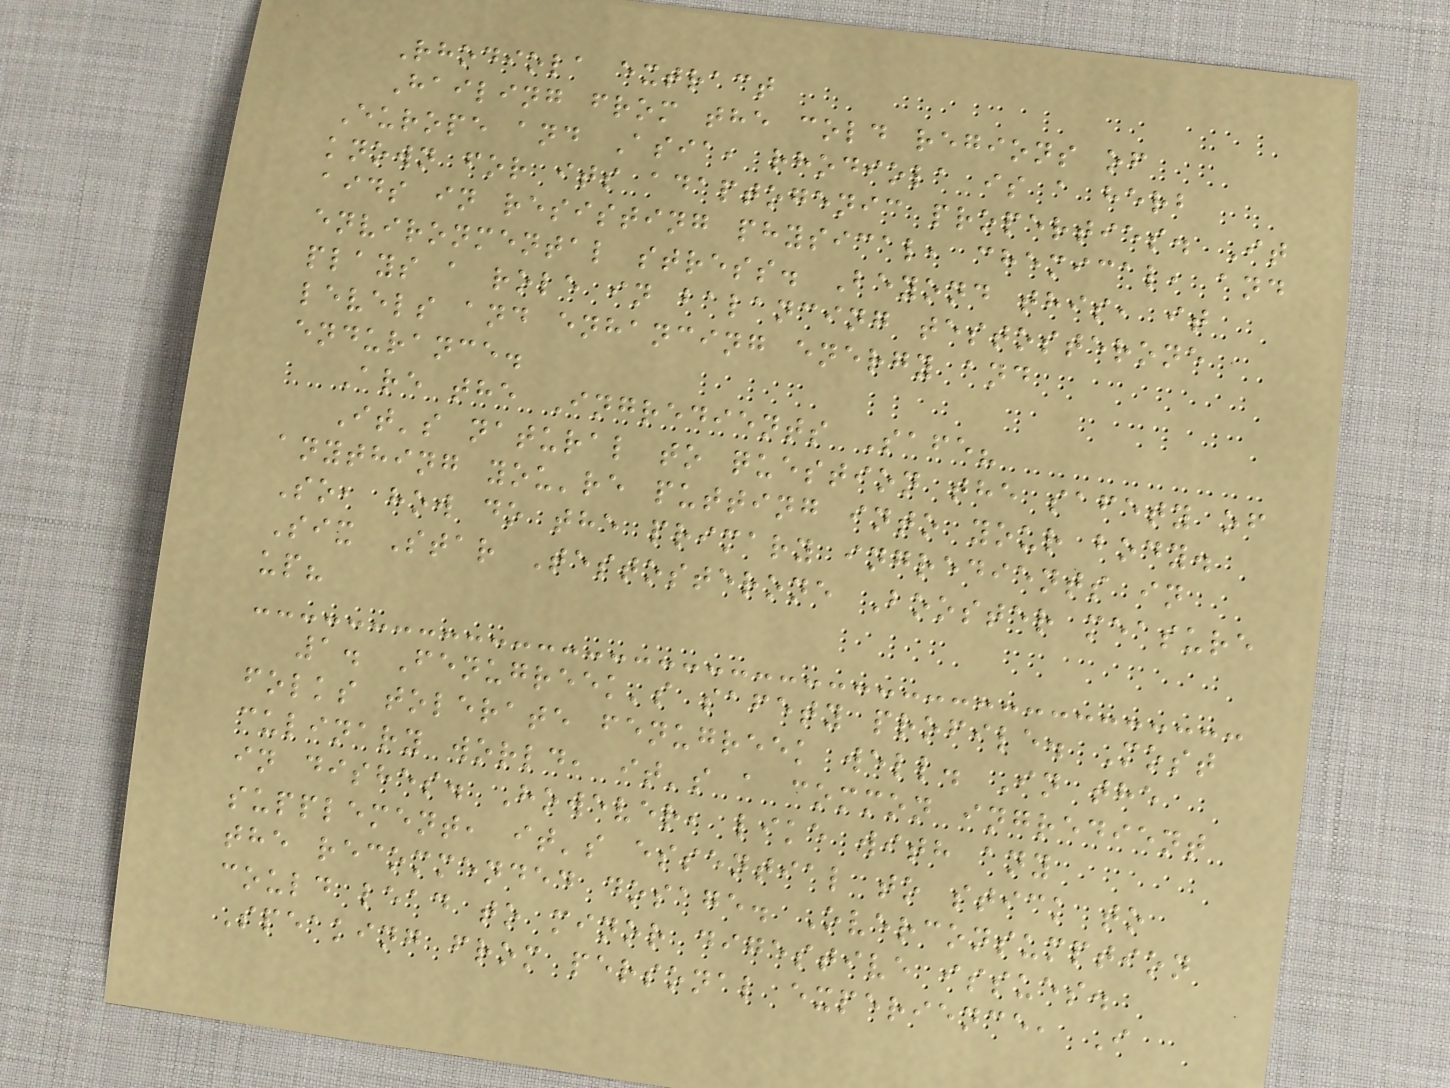Rhodiola extract
Hailing from the cold regions of
Europe and Asia, rhodiola is a herb
known for its adaptogenic properties. It
aids in resisting physical, chemical, and
environmental stress. Beyond this, it
plays a role in balancing testosterone
levels and enhancing energy and
endurance.
Are the Ingredients Safe?
It's natural to question the safety of
anything you're putting into your body.
So, how do the primary ingredients in
Six Star Testosterone Booster measure
up?
1. Fenugreek's safety profile. Most
folks tolerate fenugreek well. In the
culinary world, it's a common ingredient
in dishes. However, like with any
supplement, it's essential to stick to
the recommended dosage. Overconsumption
could lead to minor digestive issues.
Speaking from personal experience, I
